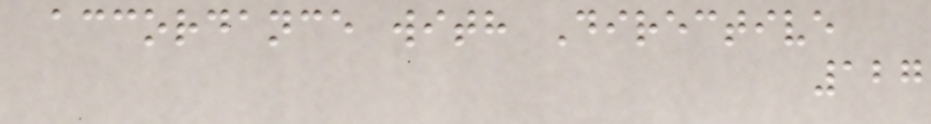accordance with Directive
127
